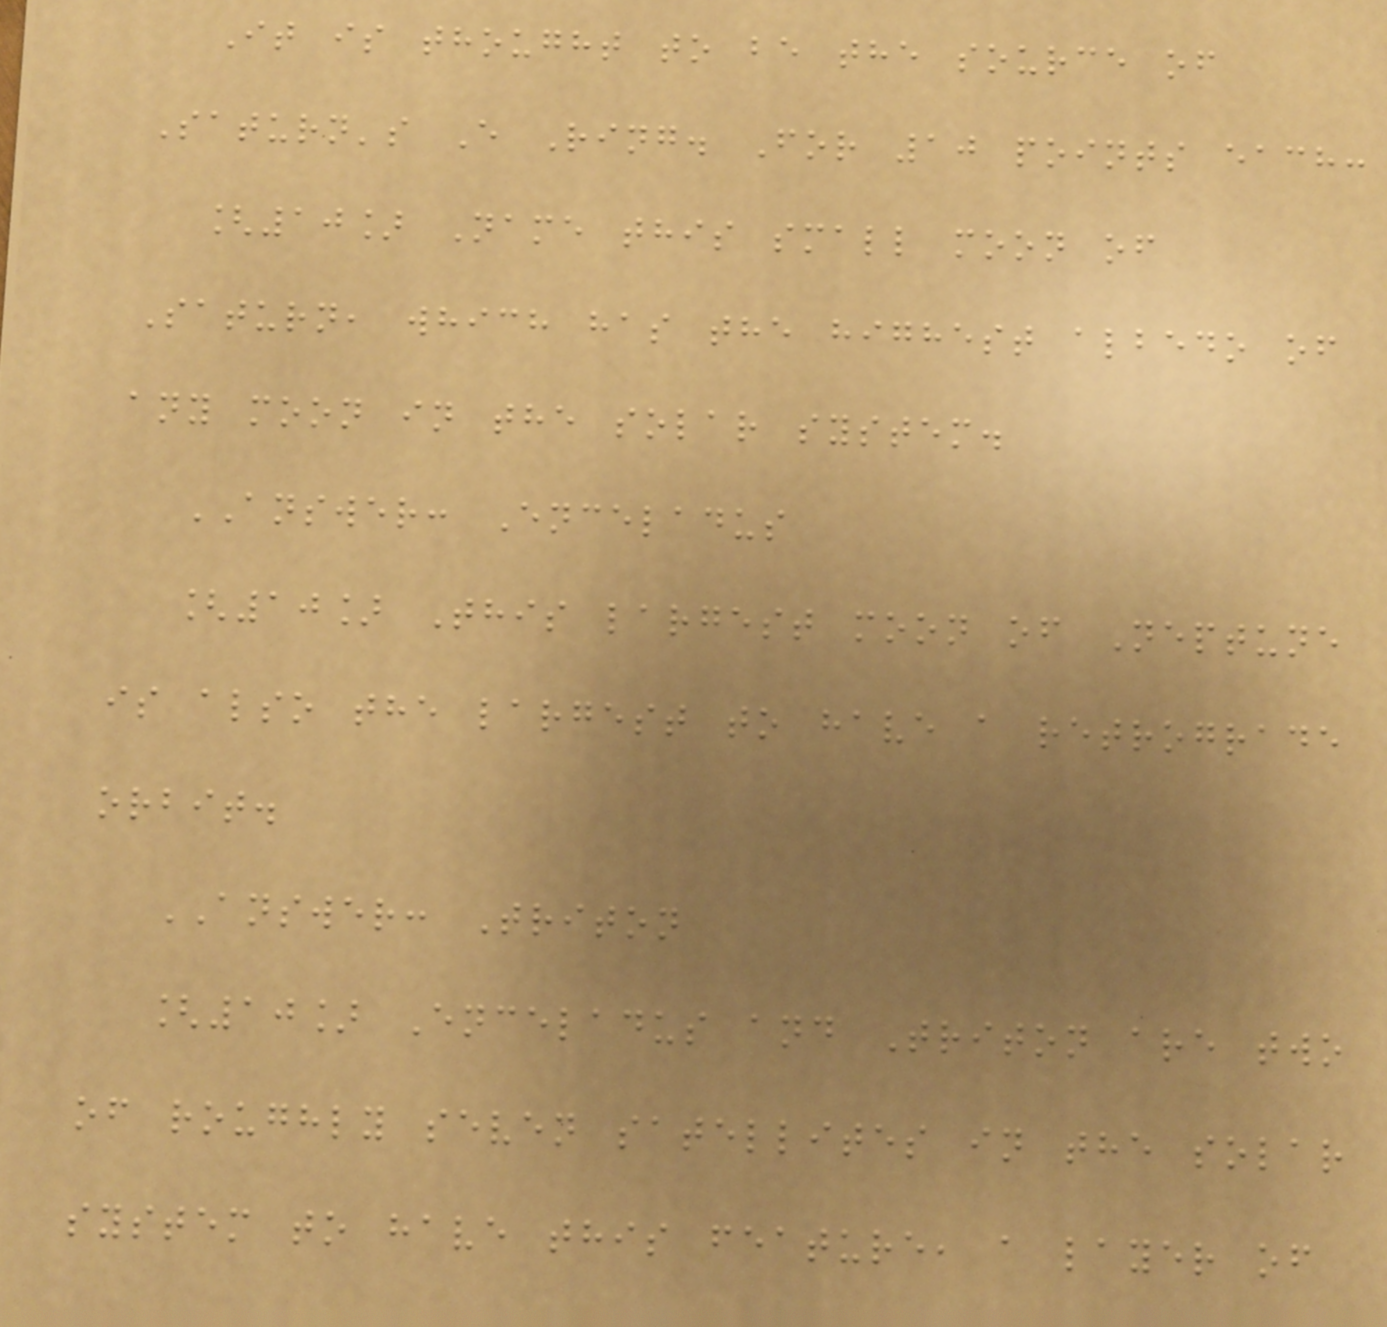It is thought to be the source of
Saturn's E Ring. For 10 points each:
[10] Name this small moon of
Saturn, which has the highest albedo of
any moon in the solar system.
ANSWER: Enceladus
[10] This largest moon of Neptune
is also the largest to have a retrograde
orbit.
ANSWER: Triton
[10] Enceladus and Triton are two
of roughly seven satellites in the solar
system to have this feature, a layer of
